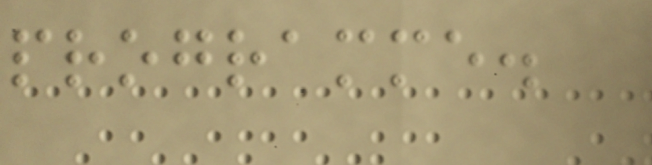programme.
